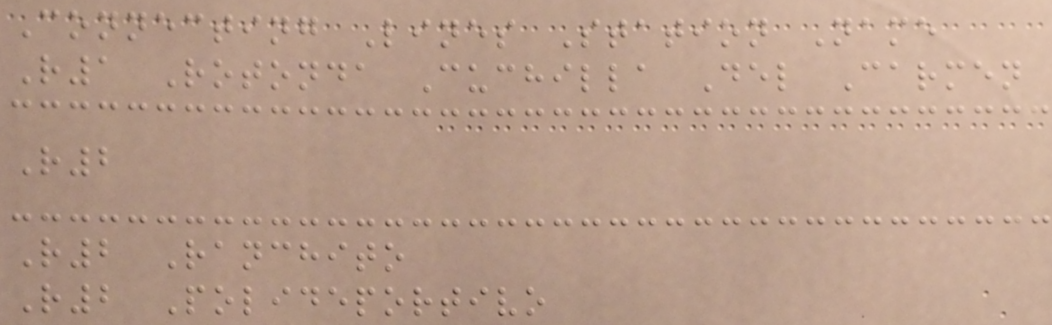Connecting Lines Station Name
R1 Rotonda Cuchilla Del Carmen
R2
R2 Ranchito
R2 Polideportivo
